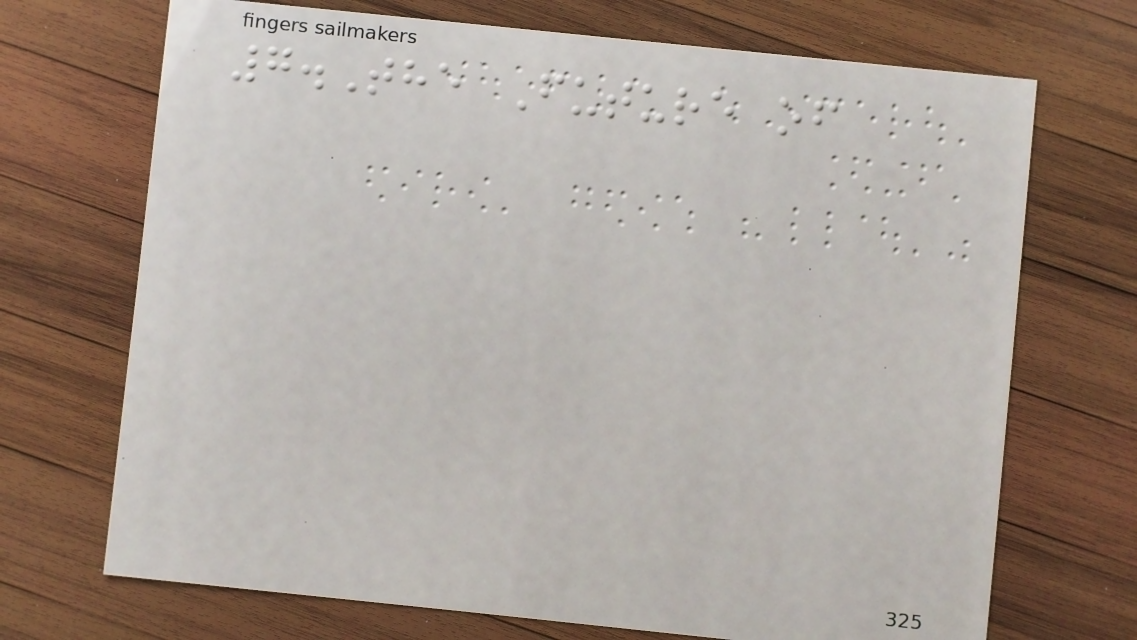7.The Future of
